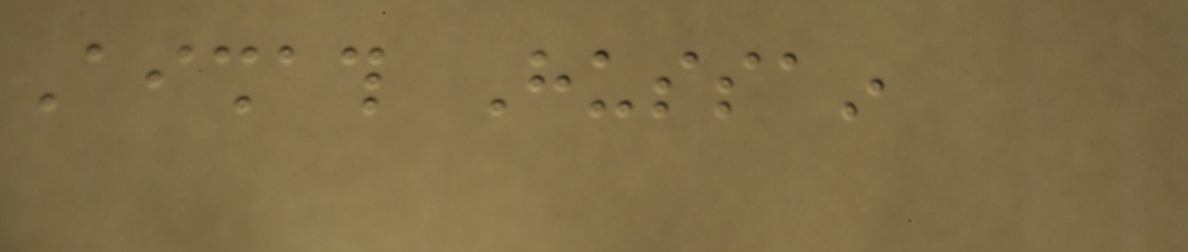Aishath Hussain
